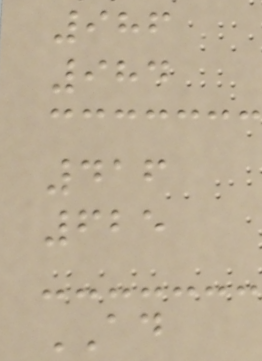986
984
416
625
AD
